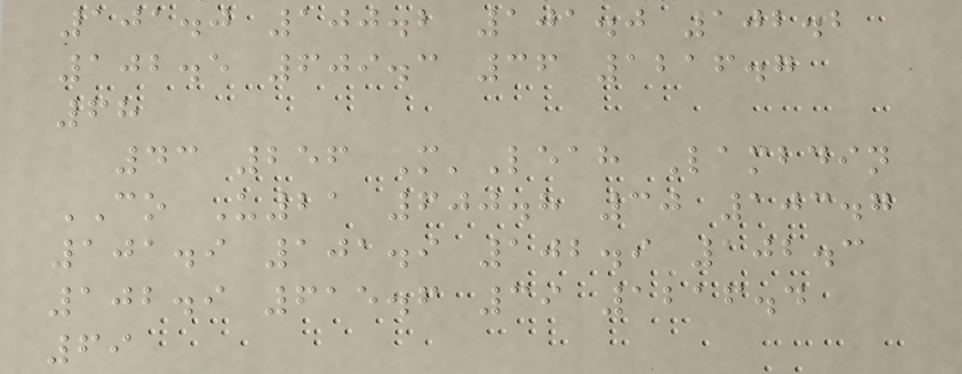101.0 100.2 101.0 102.2
102.5 609.3 36 1216.7
68
43 256 M'Leah Lambdin
CO U21 600.8 30 103.7
101.9 101.9 102.9 102.3
102.9 615.6 39 1216.4
69
